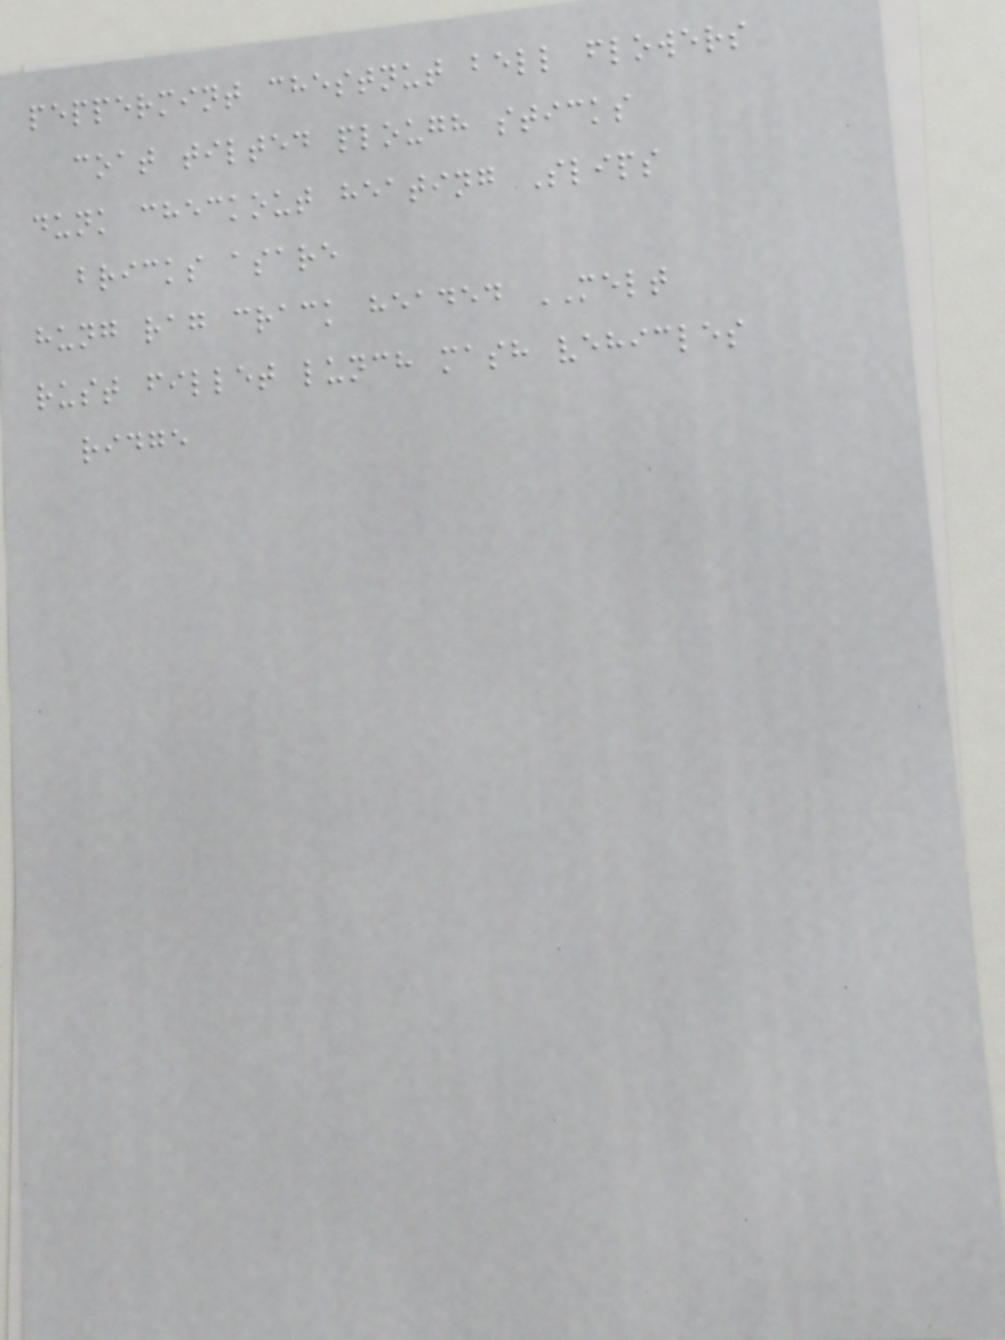peppermint chestnut bell flowers
coat tilted plough sticks
dunk checkout heating Slips
bricks asare
hung rag crack headed MELT
rust fillet lunch mash vehicles
ridge
